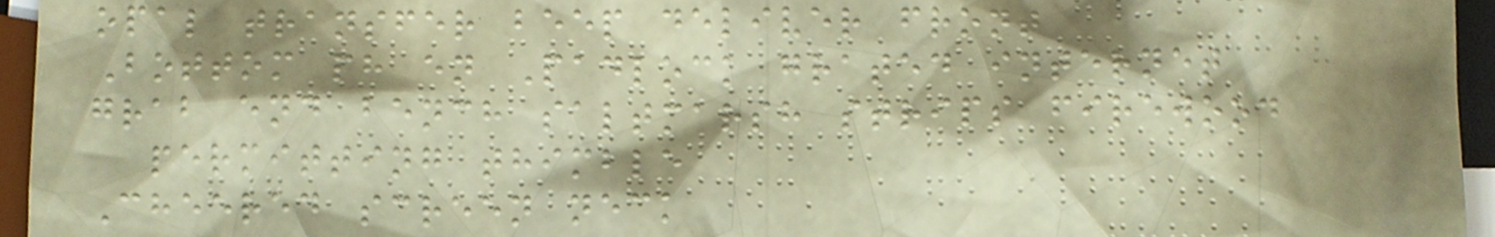opal transfer beep deliver front
Bottom ph en Padlock grated internet
grab end bench saltmarsh strips firewood
permitting thimble
Cheered screen neck
